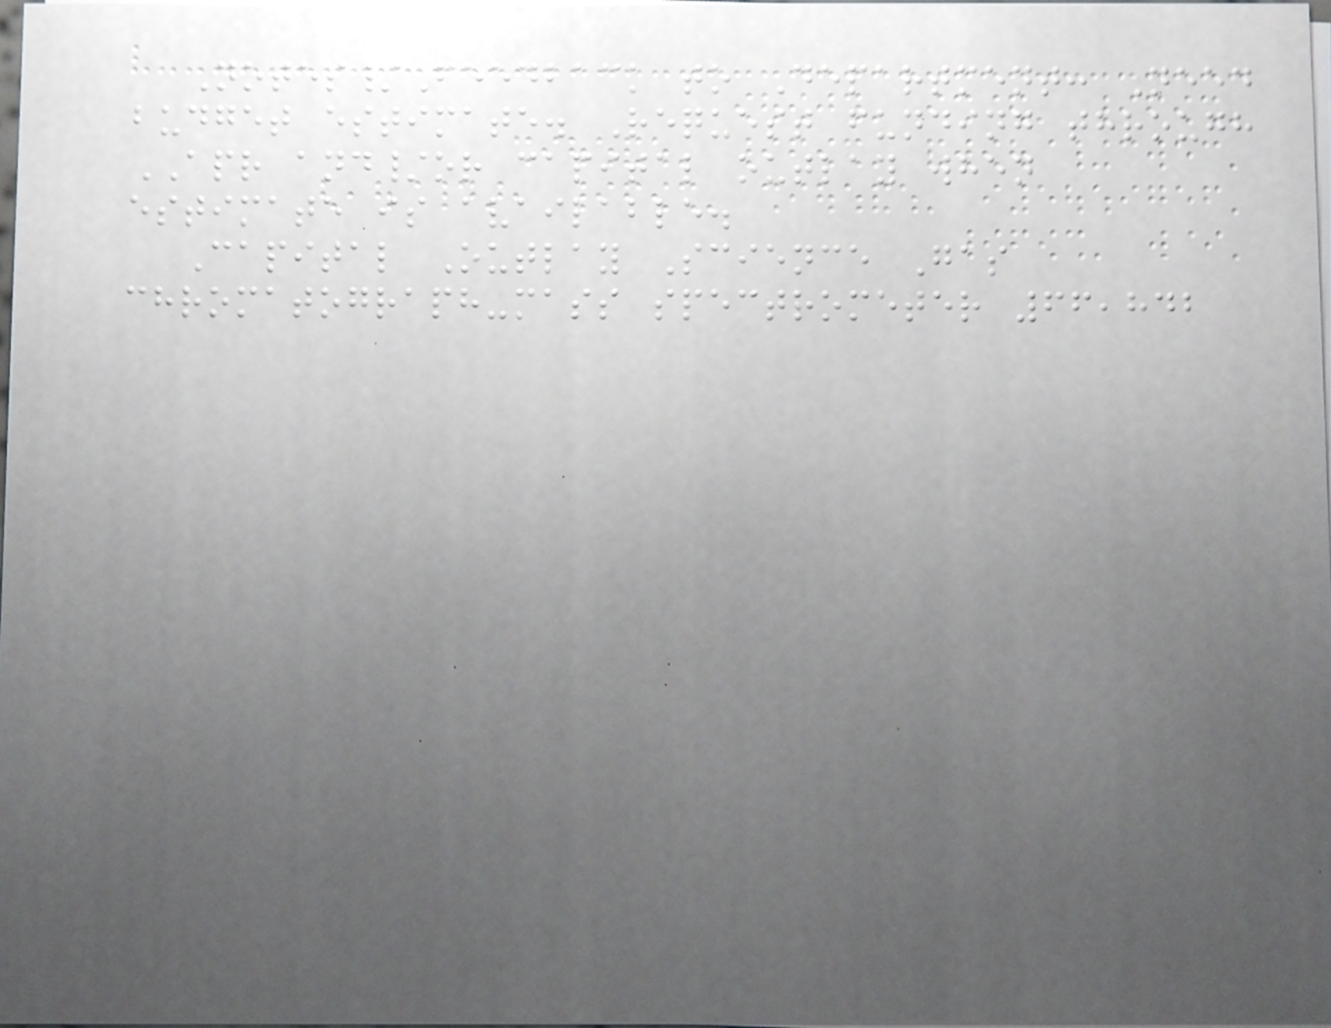Notes/Feedback to Department: Need
budget estimate. Request funding through
APR and/or capital outlay when
estimate is available.
Capital Outlay Science Gas
chromatograph-mass spectrometer 66,842
